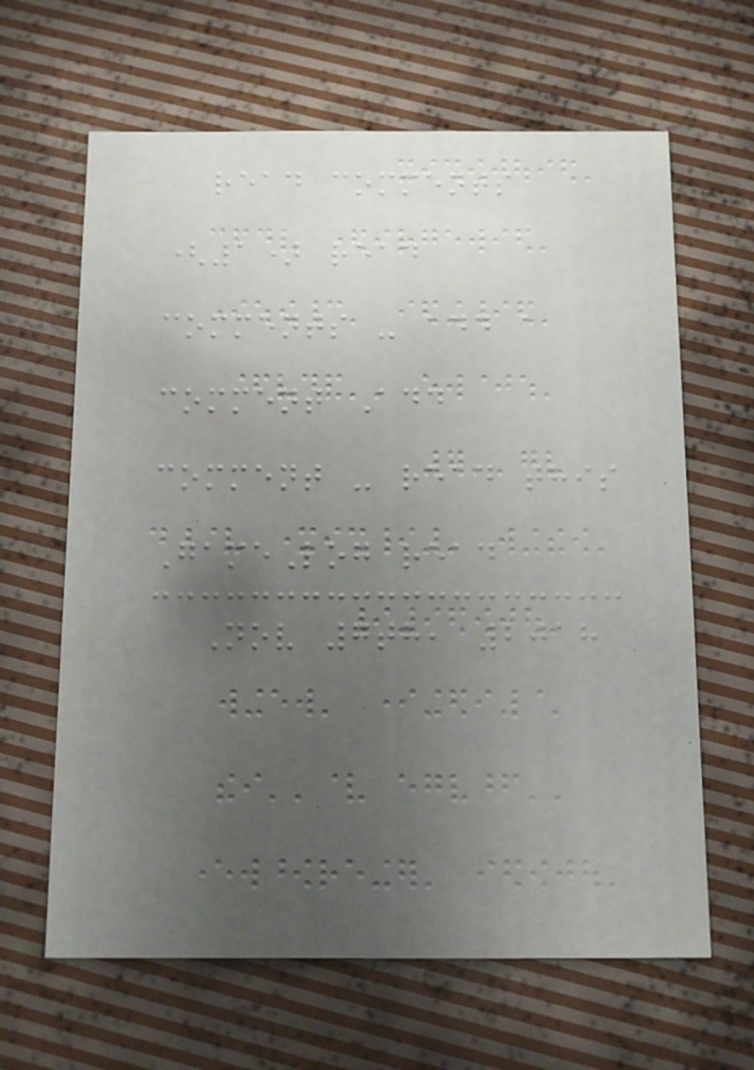read comments
(1) read
comments - add a
comment Add
comment - read this
GameLog read
Nov 7th, 2018
